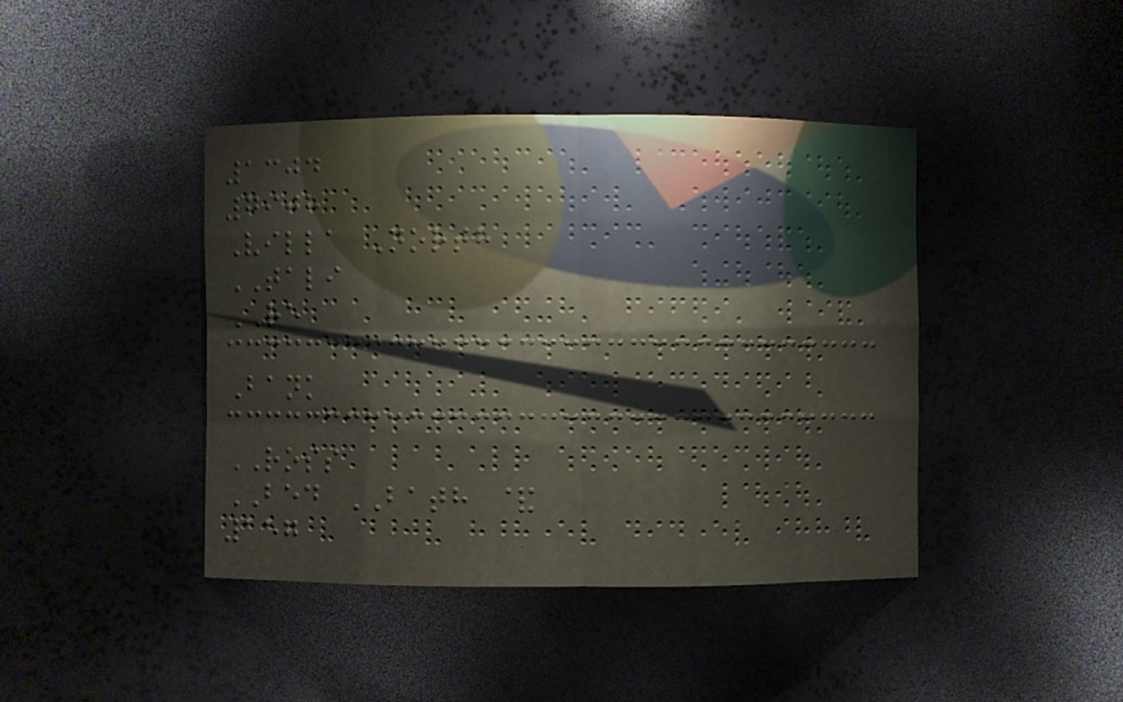1304
7908
Villa North
TALI
RE
Bank
ROSS
BED BATH &
157
